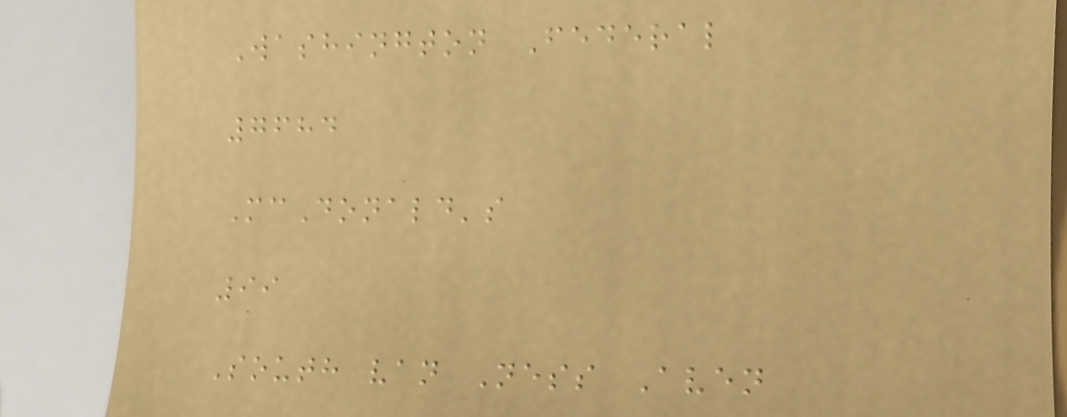Washington Federal
7684
McDonald's
99
South van Ness Aven
